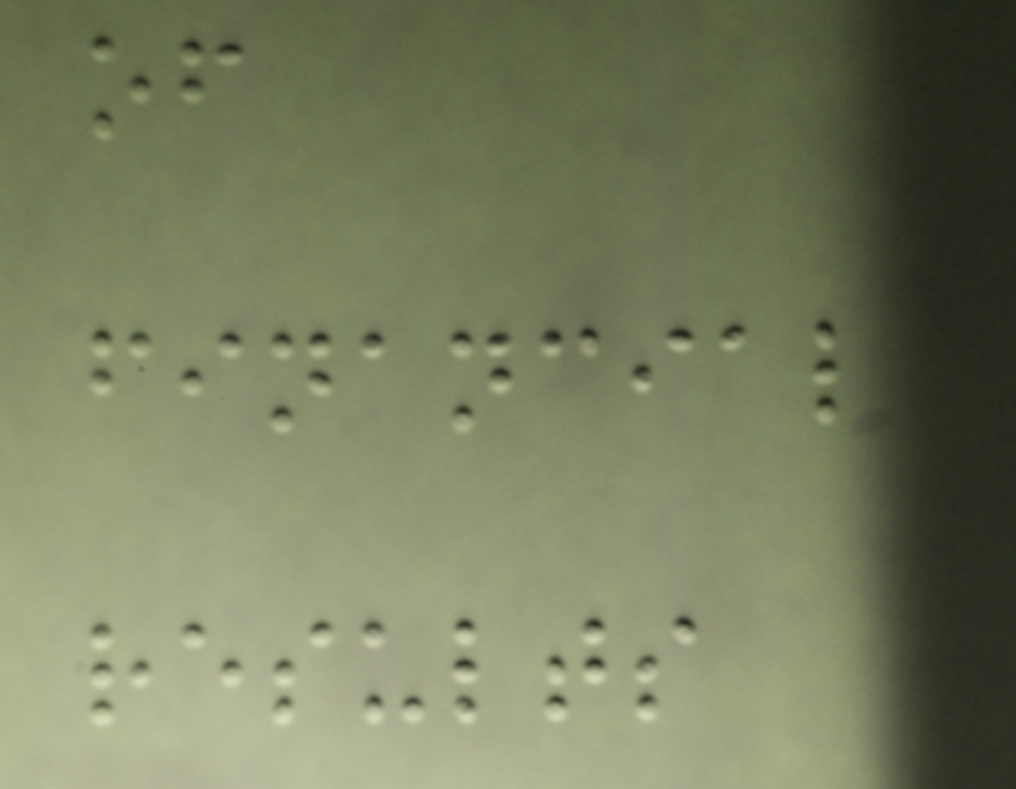of
financial
results
